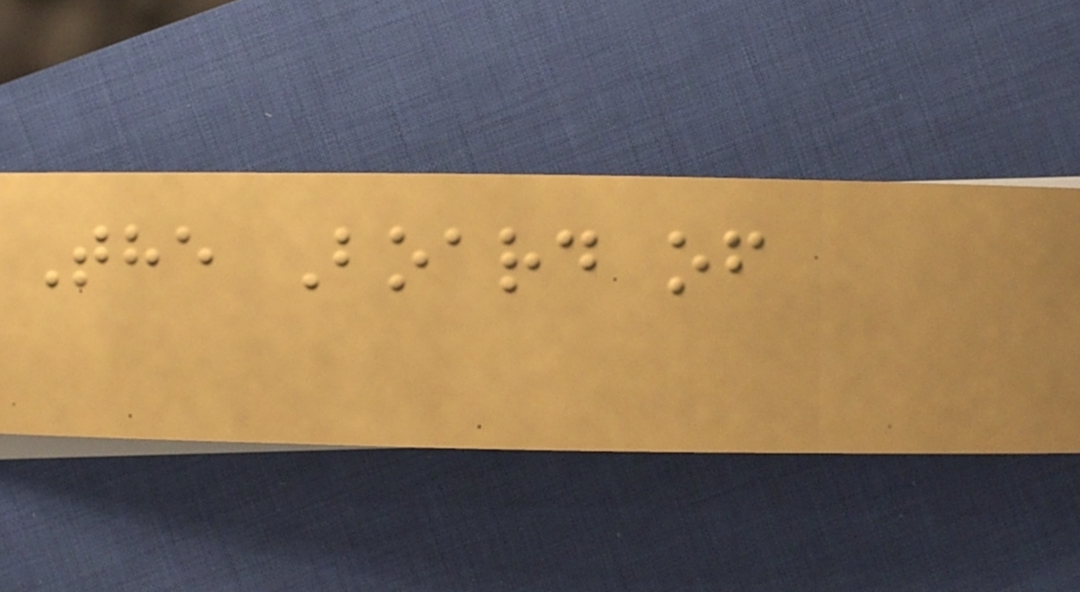The Board of
